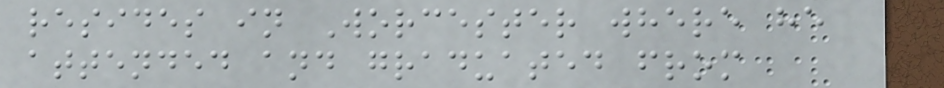resides in Worcester where he
attended and graduated from
